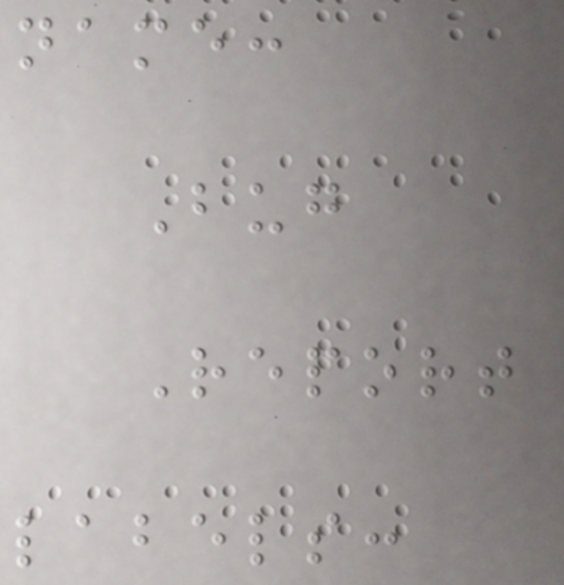name:
Bug
Report
labels:
